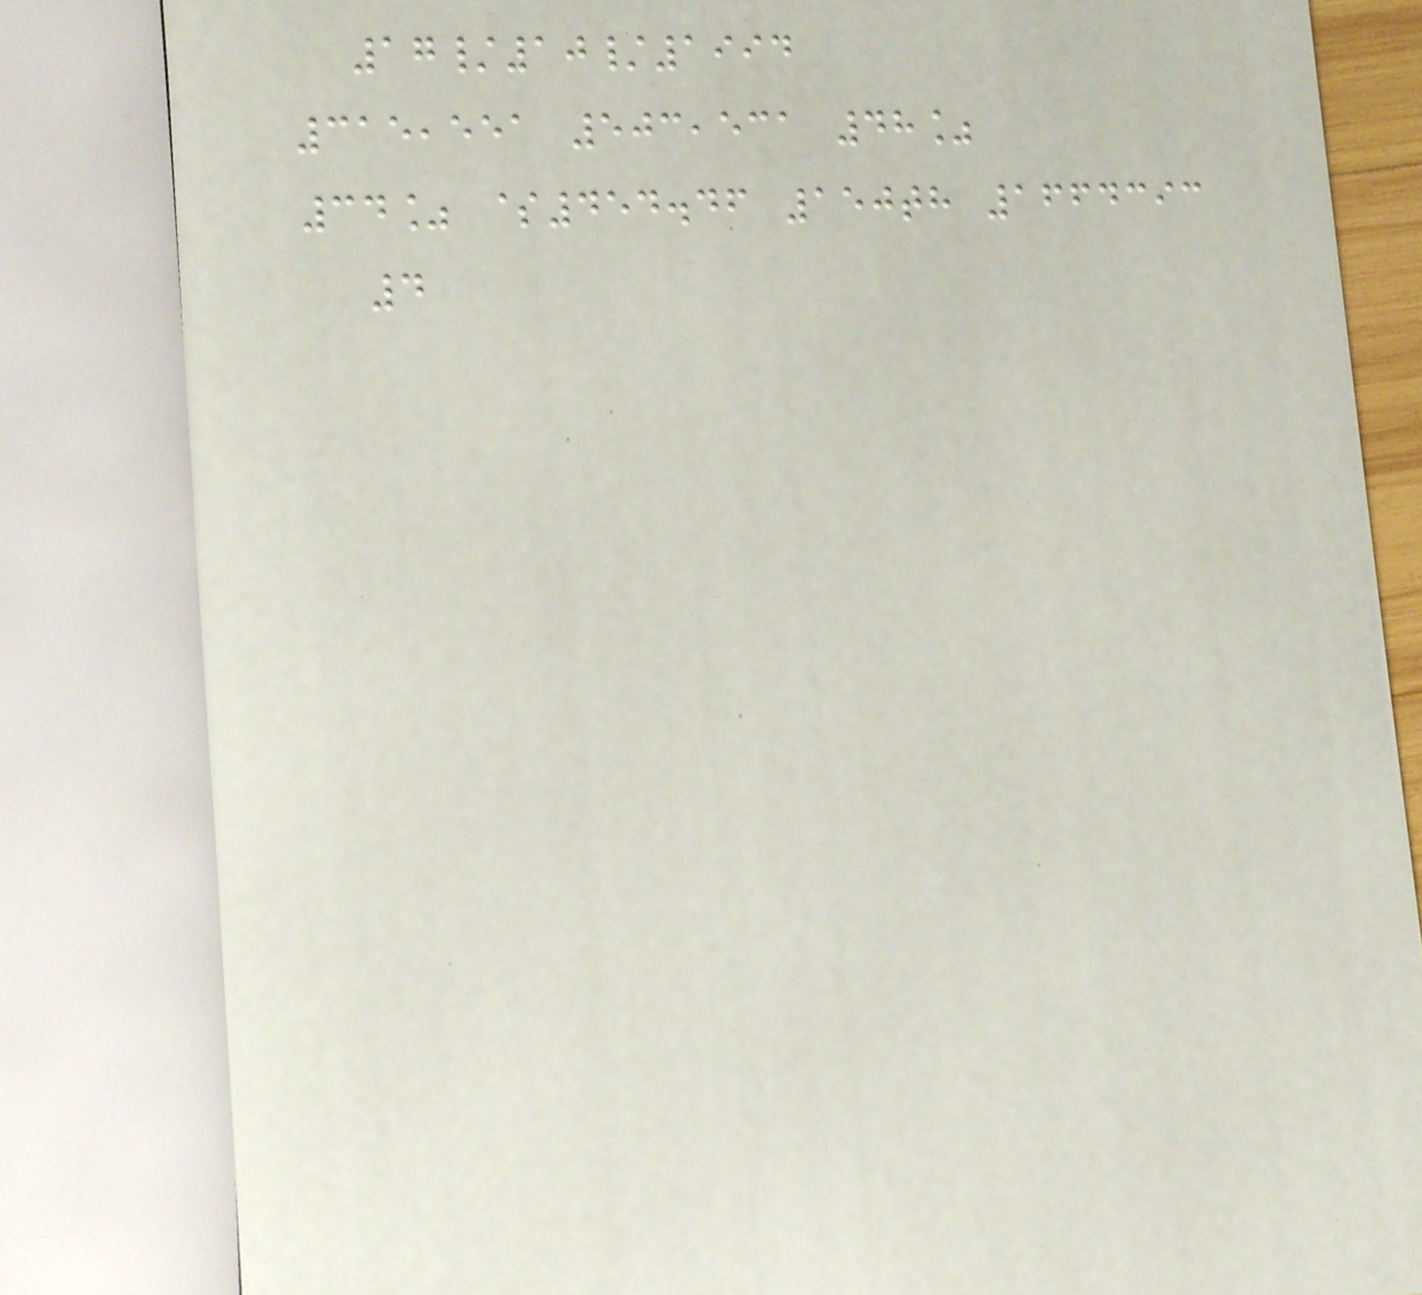17/10/1994
315,551 503,531 48%
34% $454.46 150th 1664393
4
